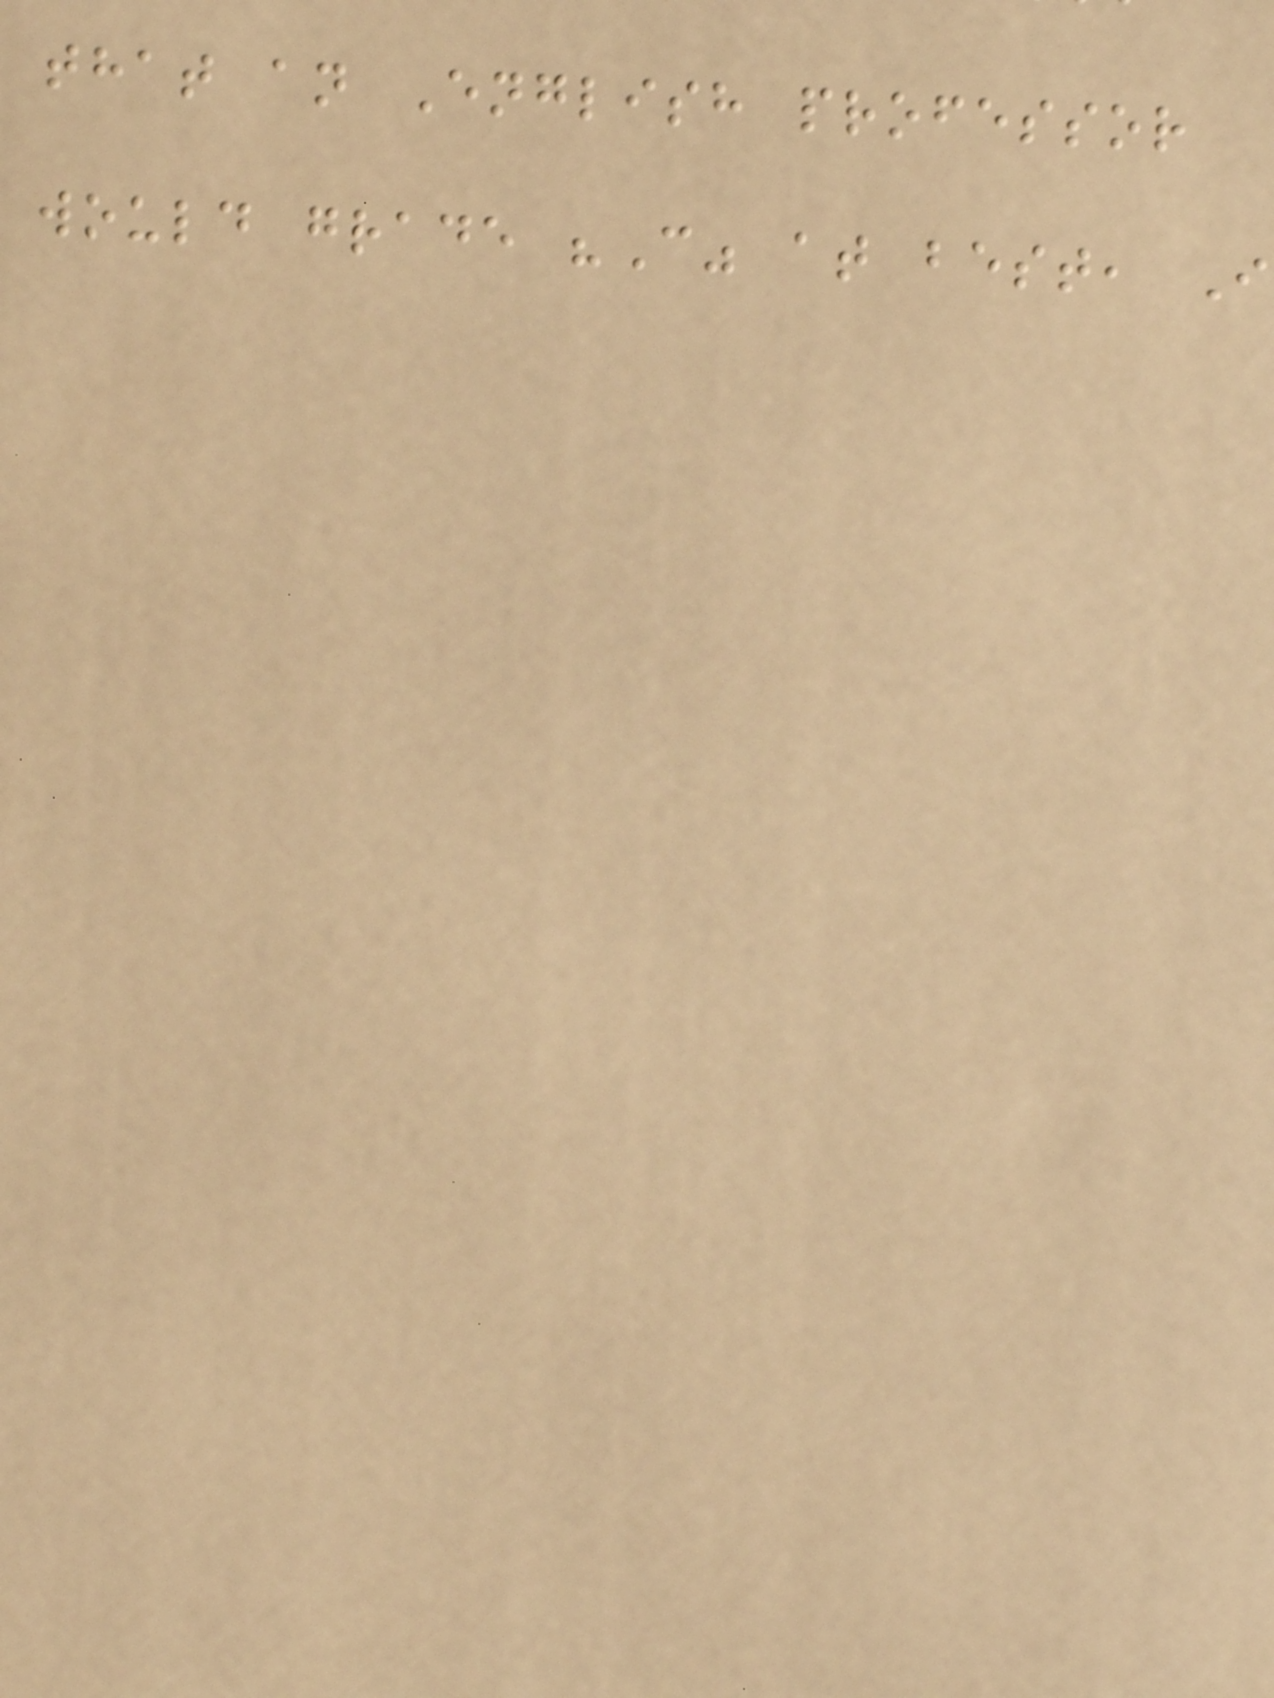that an English professor
would grade "C" at best, I
